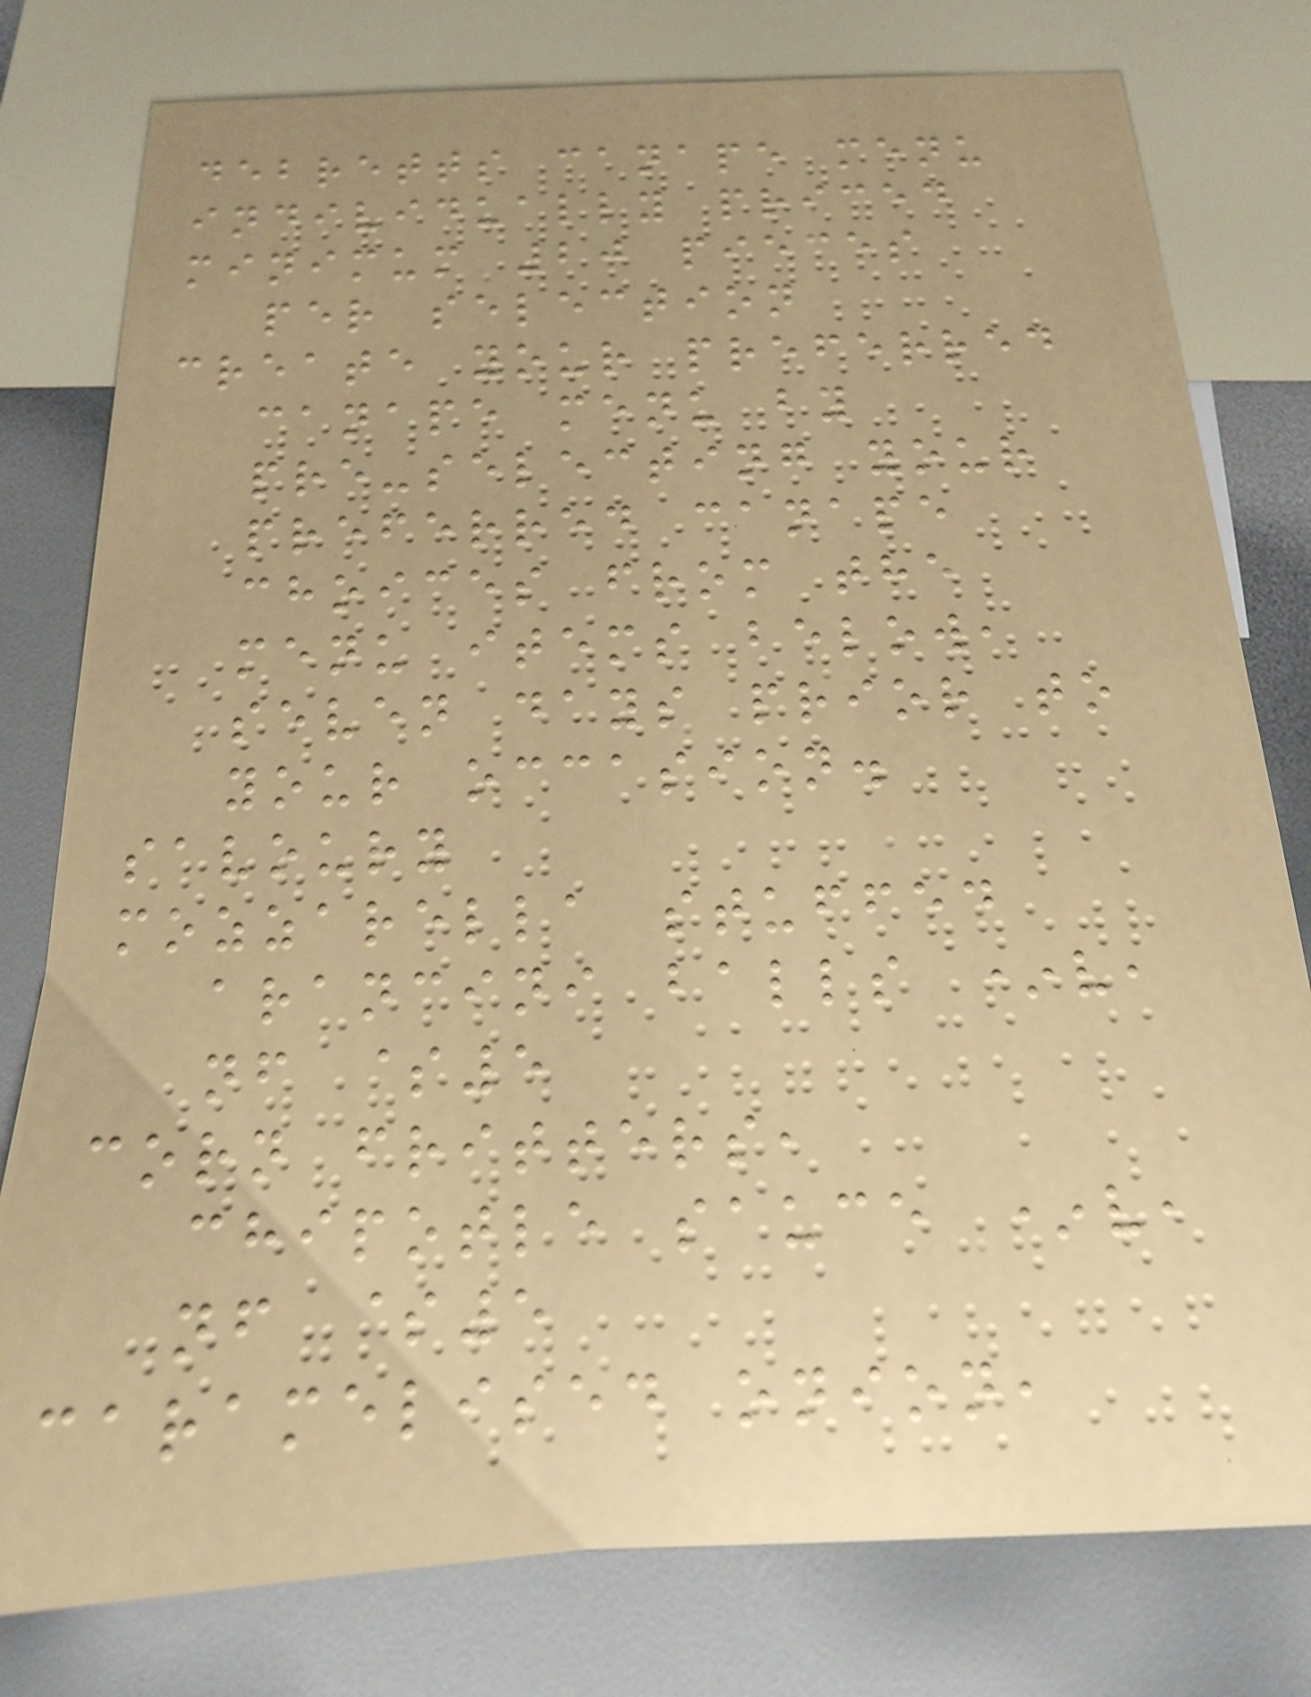debretts canape menu
individually priced
minimum 20 pieces
per selection
create your preferred
canape menu by
pre-selecting your
preferred canape
choices from the
menu items below,
seven days prior to
your occasion.
savoury
mozzarella stuffed
arancini balls *v,
nf $5
corn fritters,
chipotle sauce *v,
nf $5
caramelised onion,
